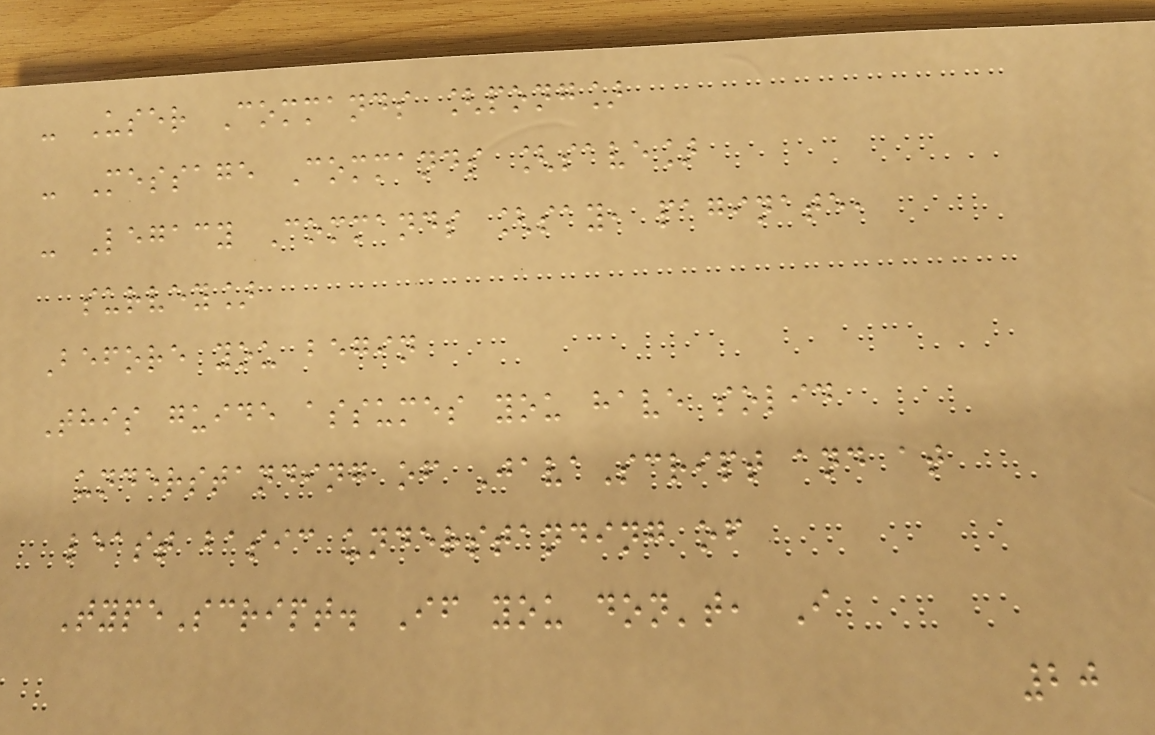- User Commands [pong]
- Message Commands [save]
- Legacy Commands [say, paginate,
survey]
Before you begin
This guide assumes you have solid
understanding of JavaScript and at
least basic understanding of
TypeScript. If you don't, I
20
